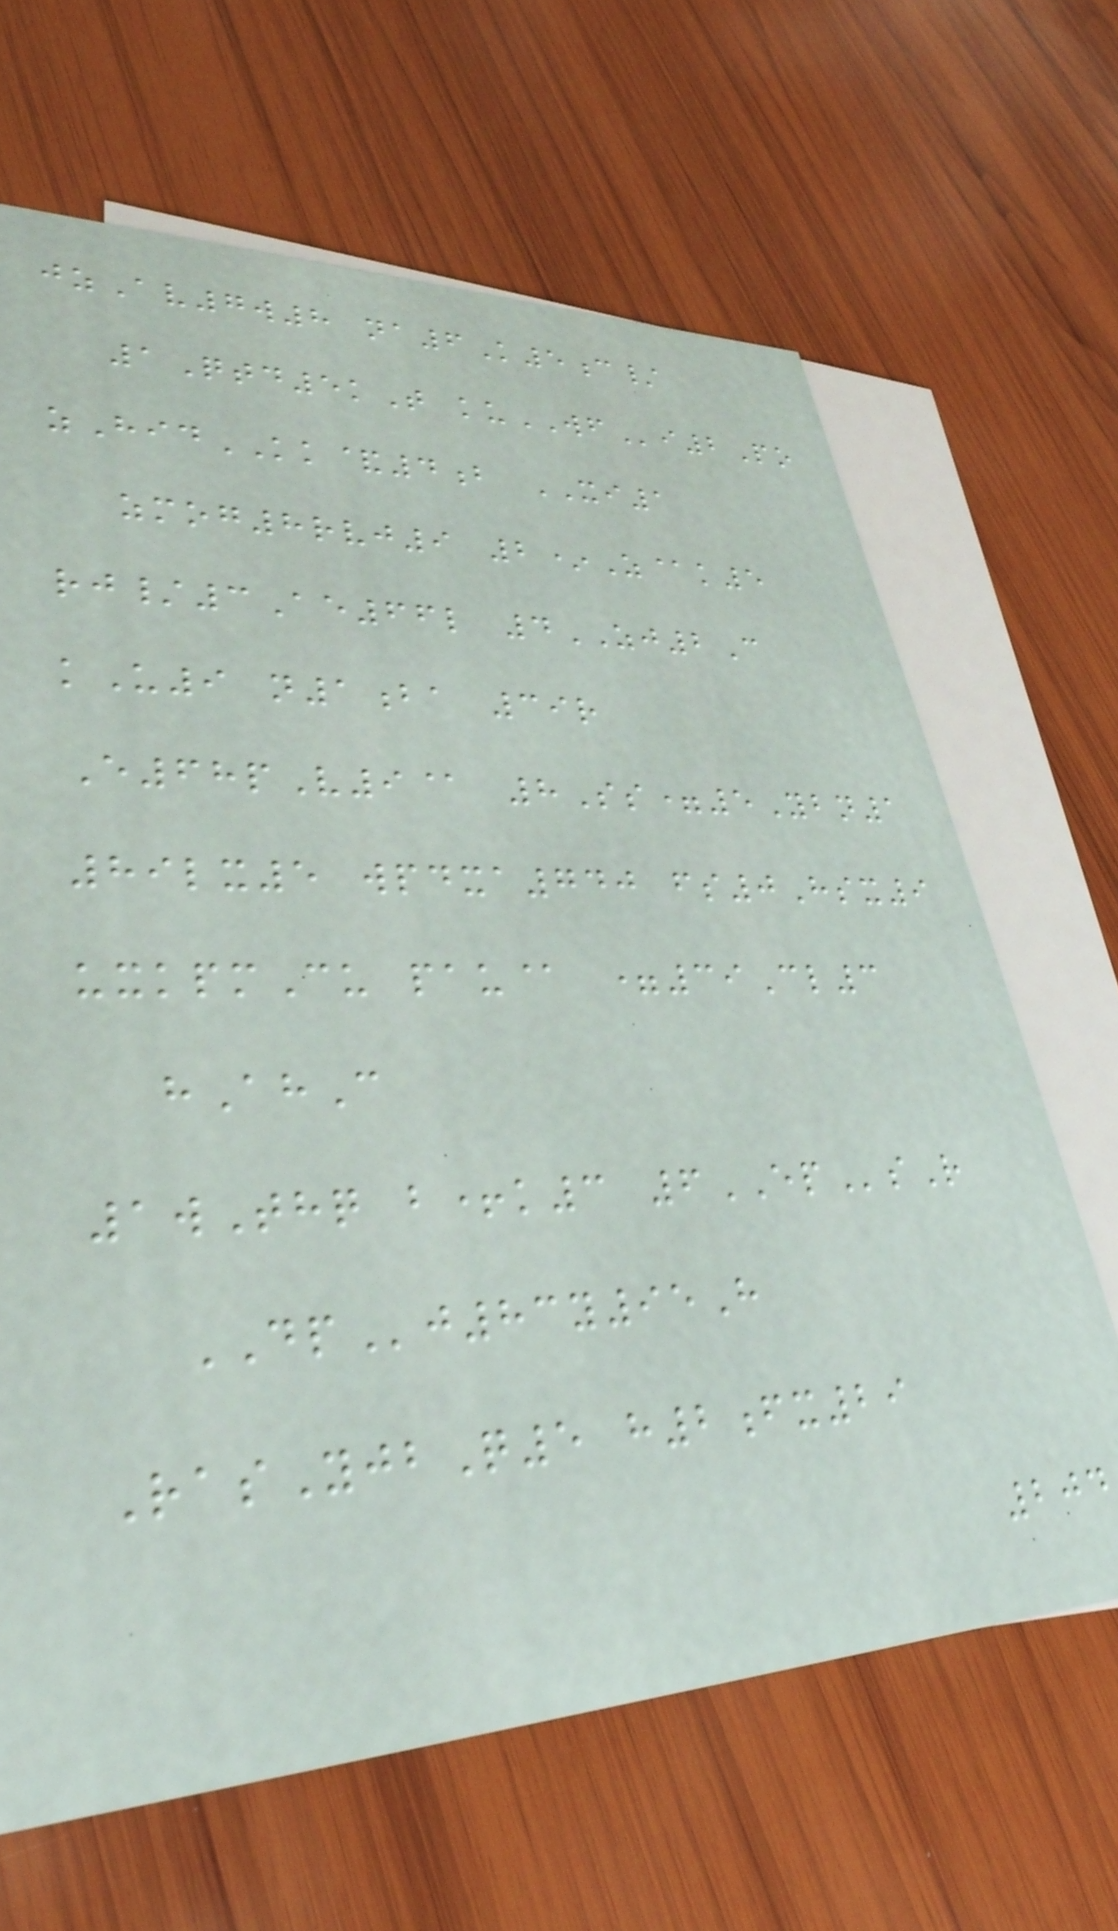jzAv7w8 na6K5c/
1Qtd5kT kuWFi2Po
zHidKK&4b XI1
zmog8rvj9 2*Z@k5
rj/3Ae66l 4ZJ2C
kU9 n1ba 39r
E68pV9@ 8Ss=5Ybn1
89lx5 wpdxa740 fs0Hsx9
uxkpmCu pau@ =39Cl3
hAhC
1wThq b+k3 6EPsR
DPj83y95H
RasYjbQ5 h2fx29
204
